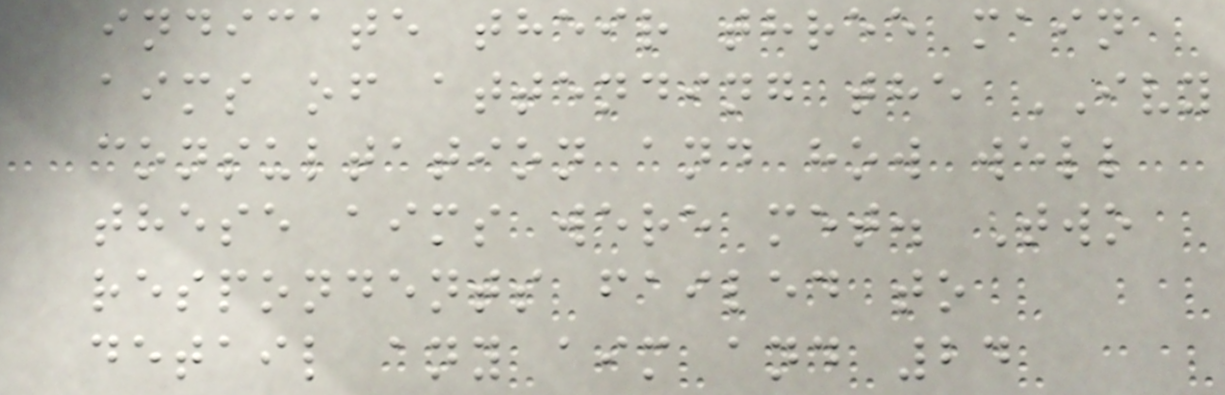indicate their three main
aims of attending the IVY
consultation and how well
these aims were met. Two
respondents failed to
detail any aim and 24
